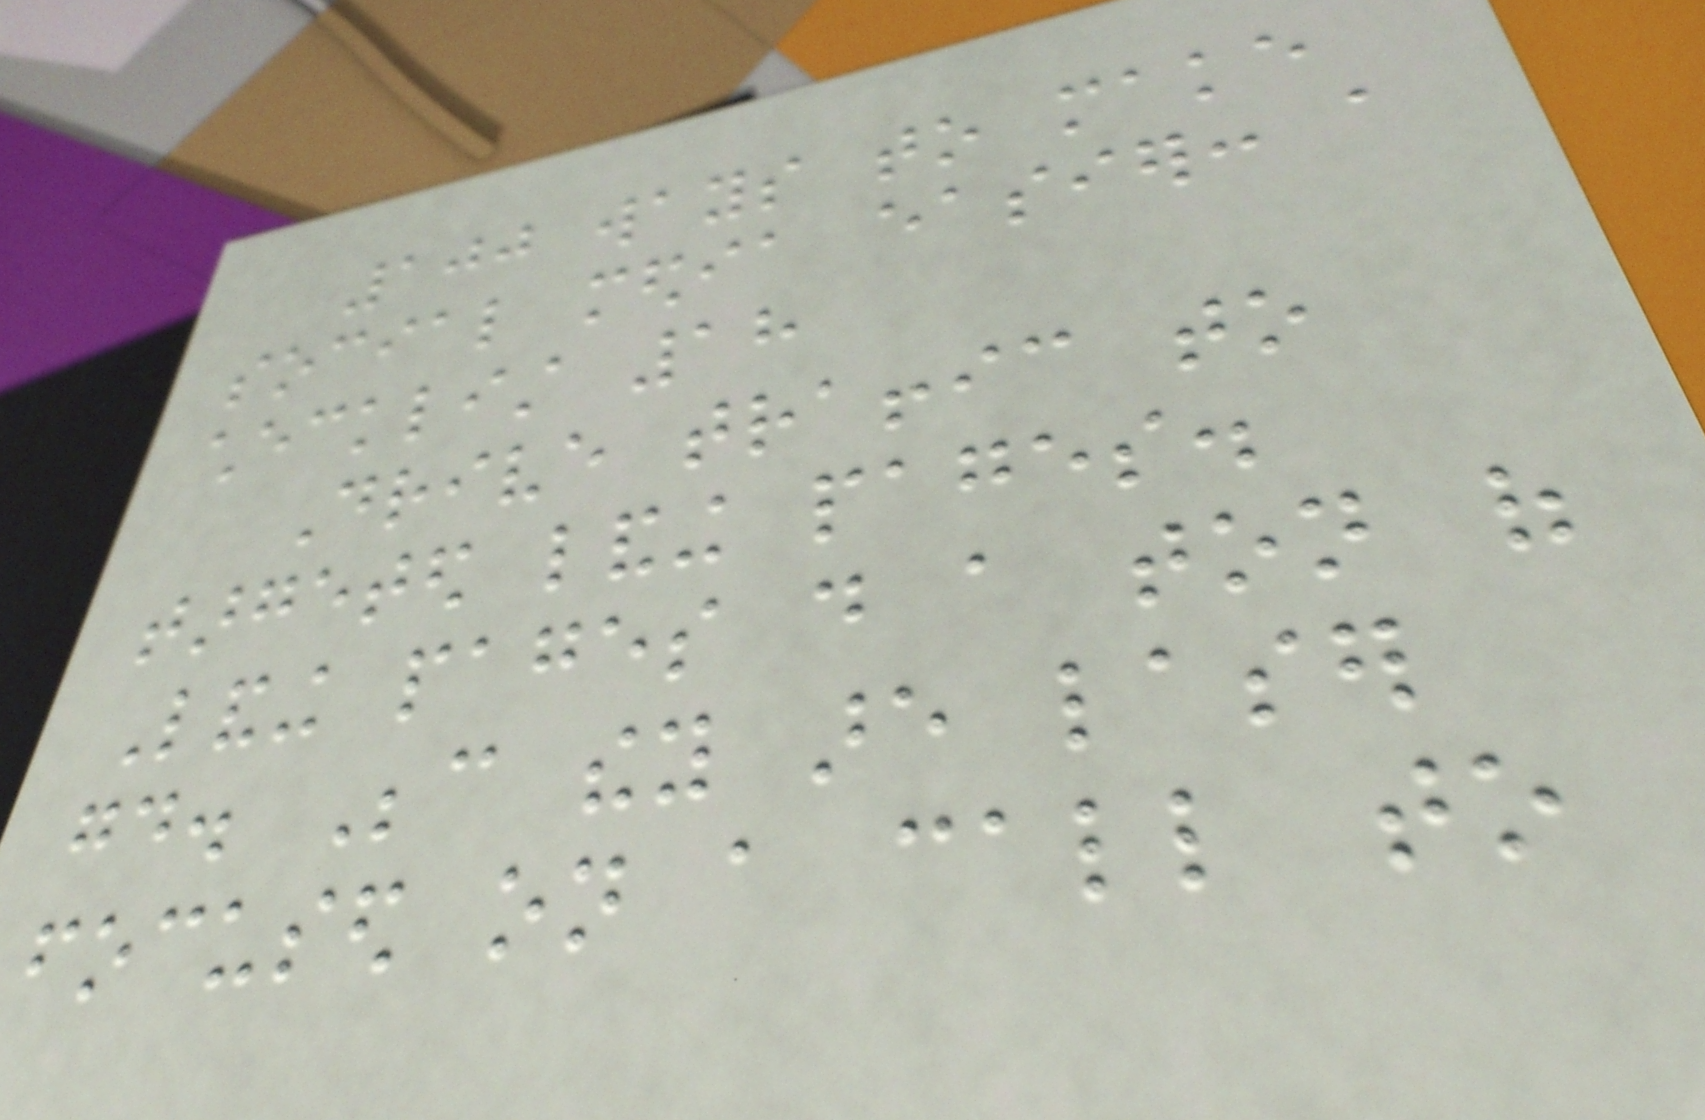100 ways to make
social media easier: a
checklist 18
Drive traffic to
targeted landing pages.
Landing pages do a ton of
good. Because they are laser
focused on a call to
